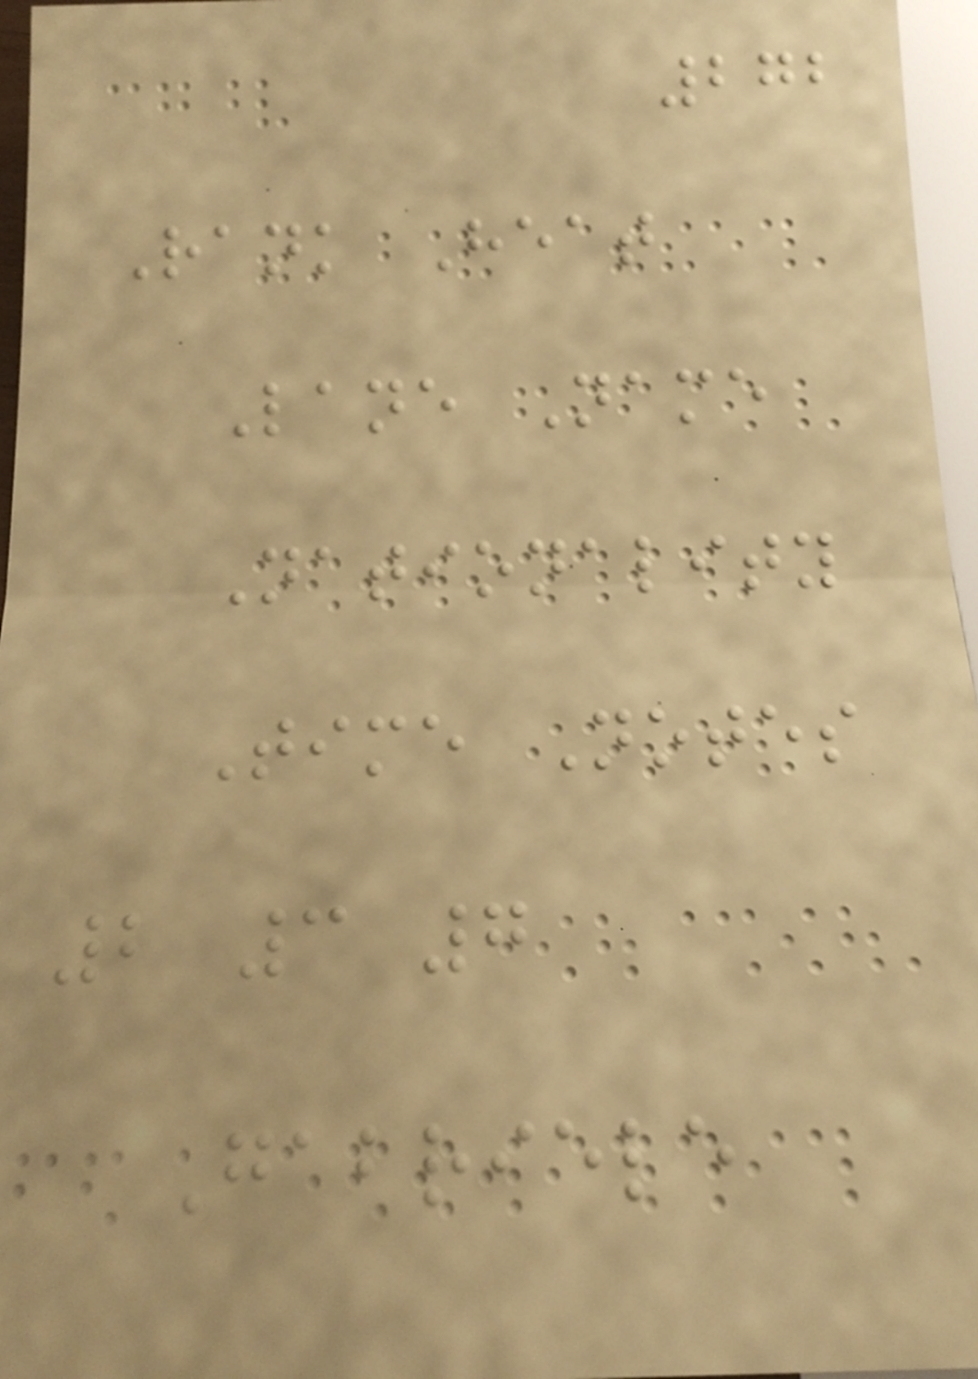272
Rank Heat
Lane Name
Nationality
Time Notes
2 3 7
Gabriele
